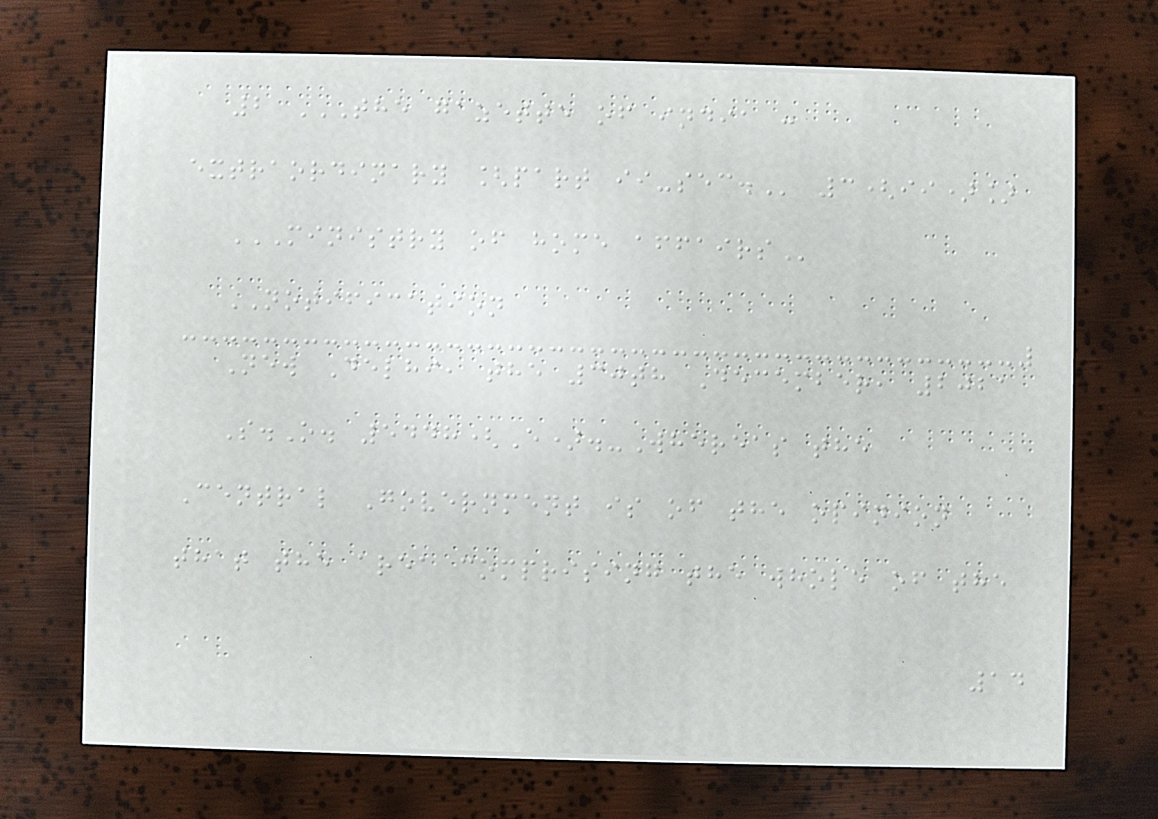2 THE GAZETTE OF INDIA :
EXTRAORDINARY [PART II-SEC. 3(ii)]
MINISTRY OF HOME AFFAIRS
NOTIFICATION
New Delhi, the 30th December, 2021
S.O. 5448(E).-Whereas the
Central Government is of the opinion
that the area comprising the whole of the
14
